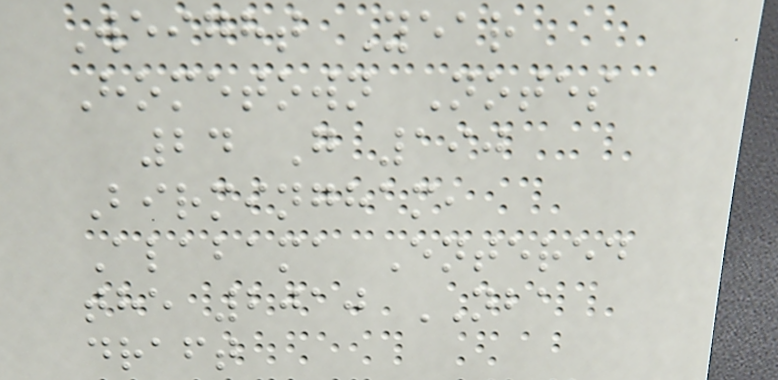Weight Year
Hometown Notes
24 G 190
Birmingham,
Alabama Entered
the 2010 NBA
draft
